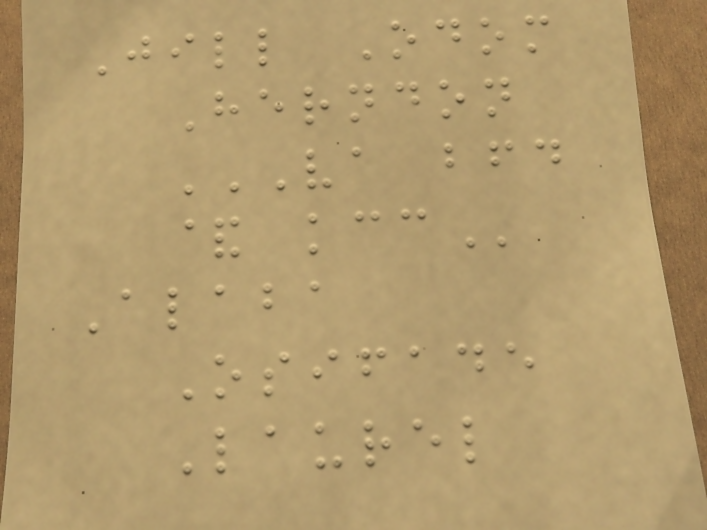Jill Odom
Herndon
VA BFD
& KCC
Alaba
Osifade
Laurel
